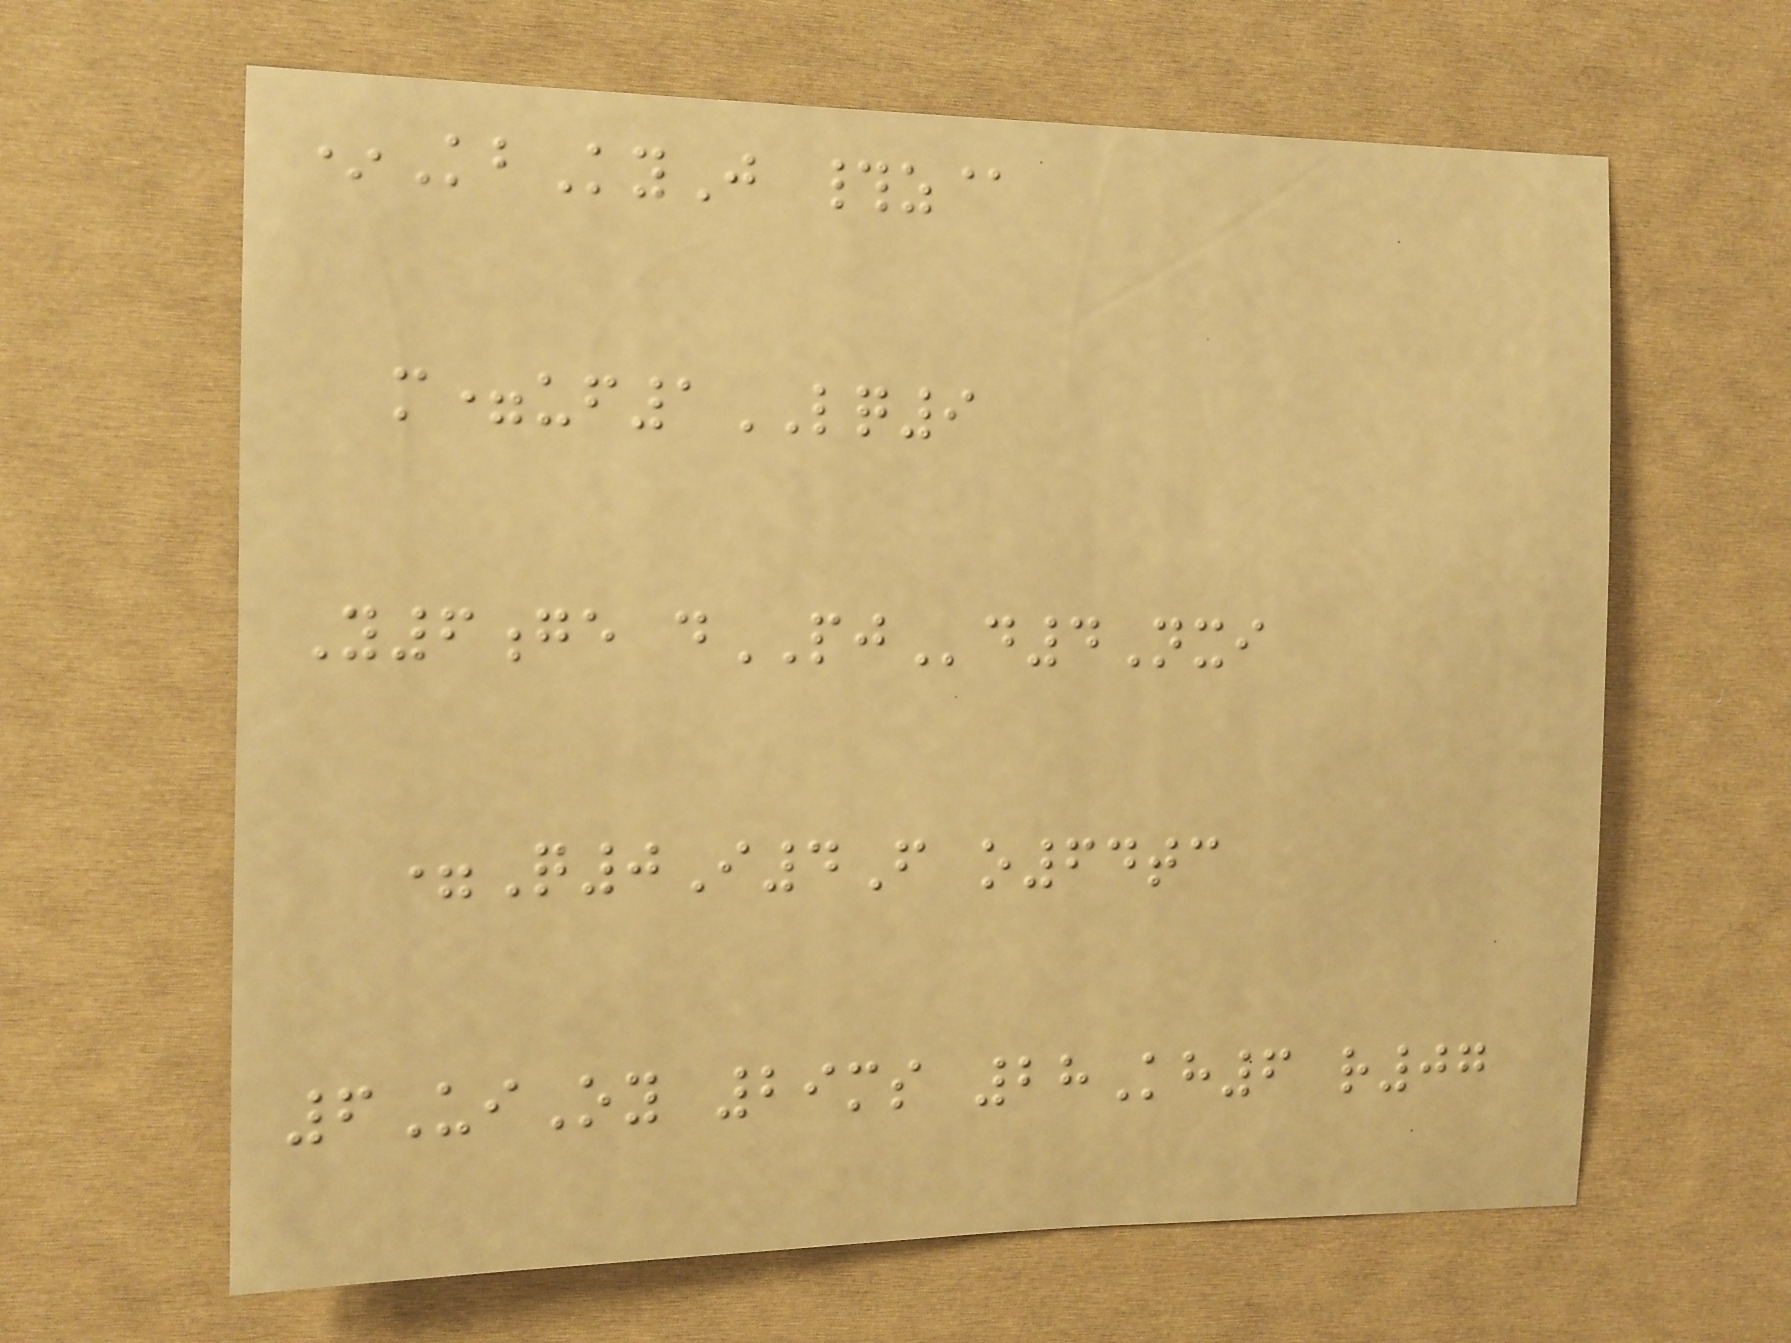*KbKyJ #z@
m=uf1LQ9
Y6ge dPJd4Nxi
=Q0I4F o64tc
6UiOy 29ms 28Kh6 r07
